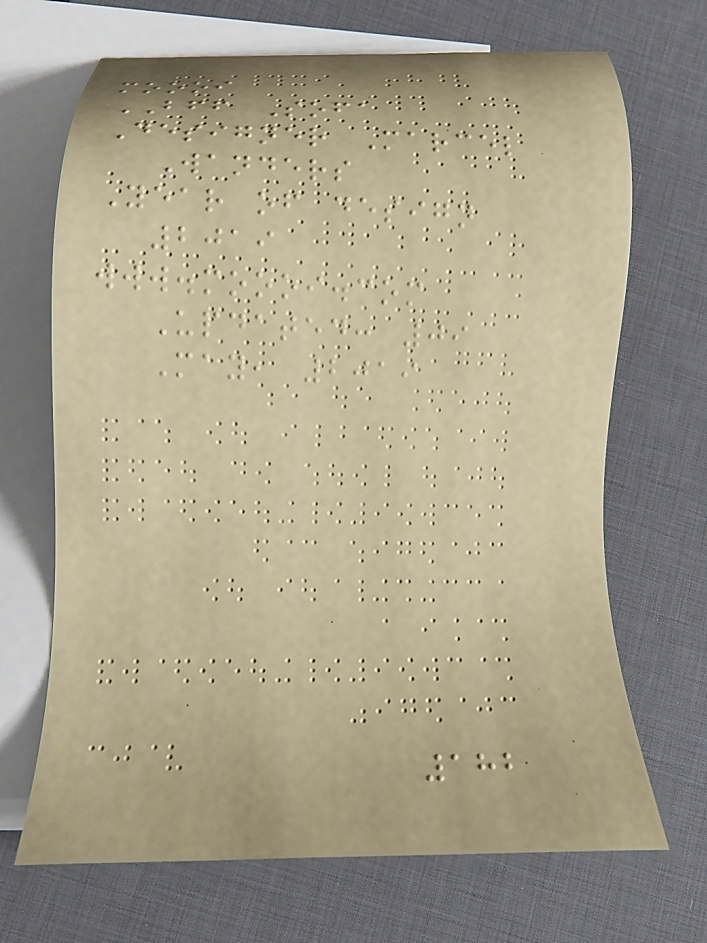moooi
BFF Sofa
Designer Marcel
Wanders
Year of design
2019
www.moooi.com
Updated: 09
May, 2019
182
